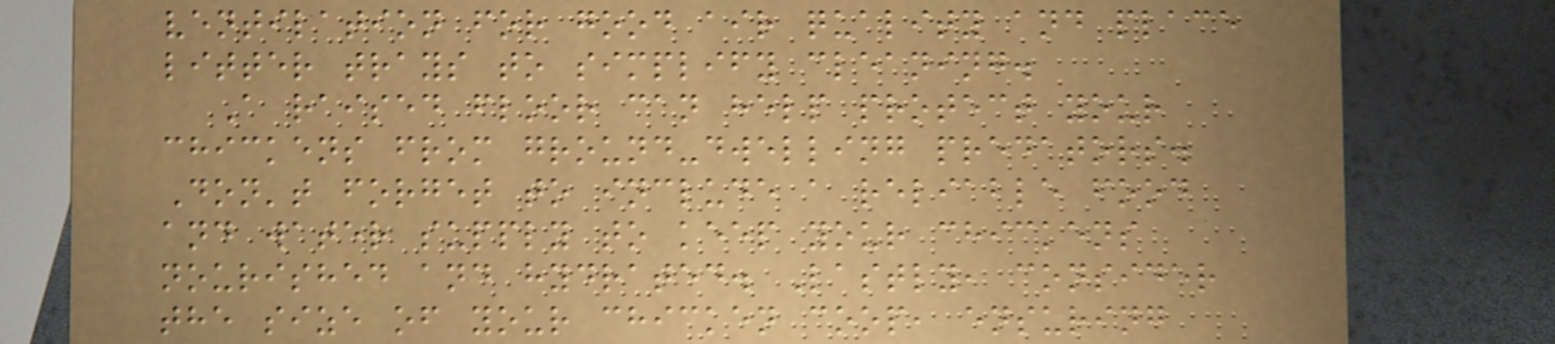ventilation for good air quality and place
litter trays to simplify cleaning.
A raised floor can help protect your
chickens from ground-dwelling predators.
Don't forget to include a reliable food
and water supply to keep your chickens
nourished and hydrated. Lastly, consider
the size of your chicken coop, ensuring
